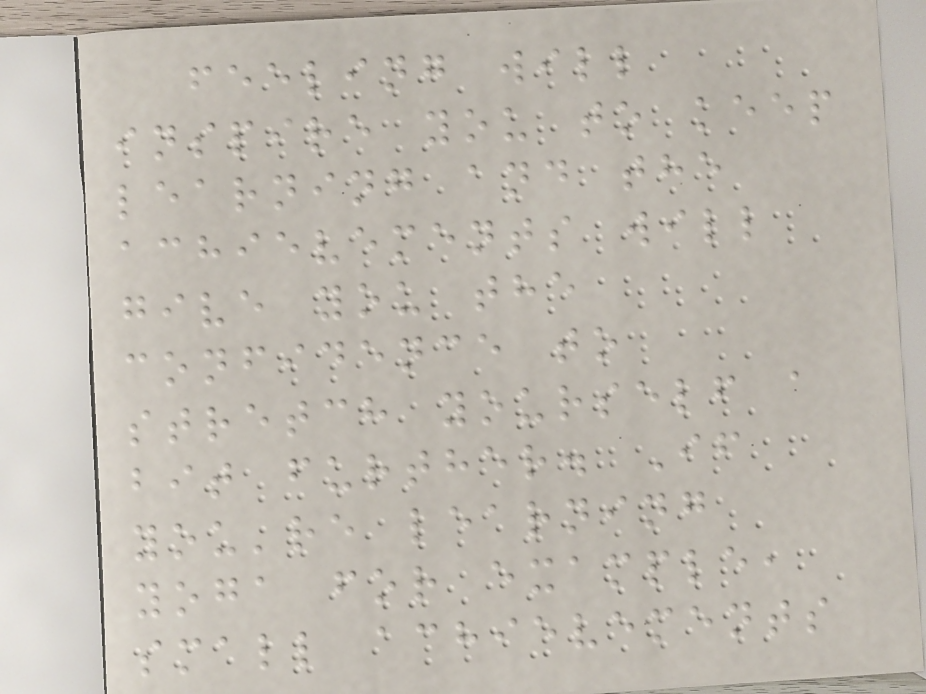feeling will
inspire you to keep
learning and the
achievements will
give you the
confidence to
stretch yourself a
bit further. If
you're learning
yoga for example,
small achievements
